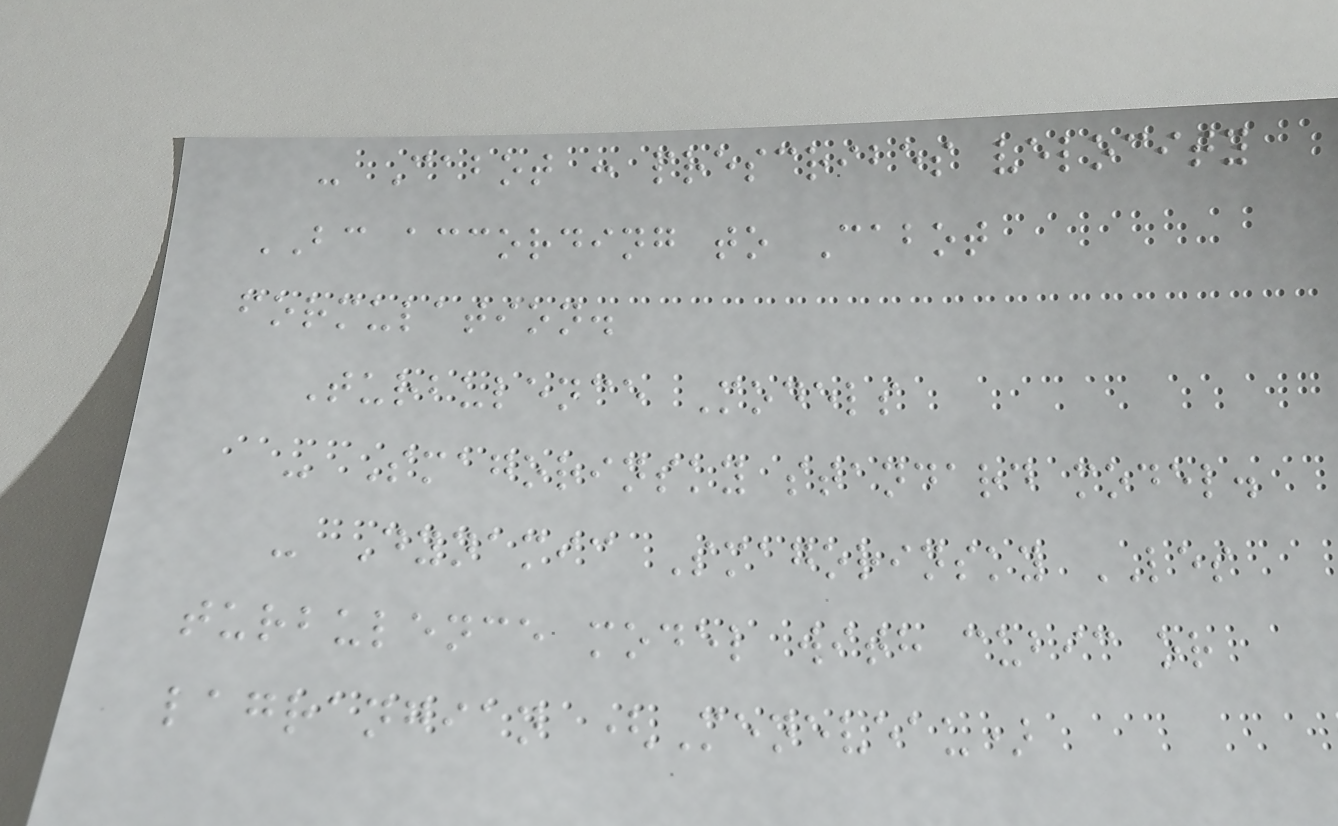- Cabot : prescribes velocity
BC according to Cabot
formulation.
Turbulence Models
- Smagorinsky standard model.
- Dynamic Smagorinsky LES
turbulence model with cubic or
lagrangian (Meneveau)
